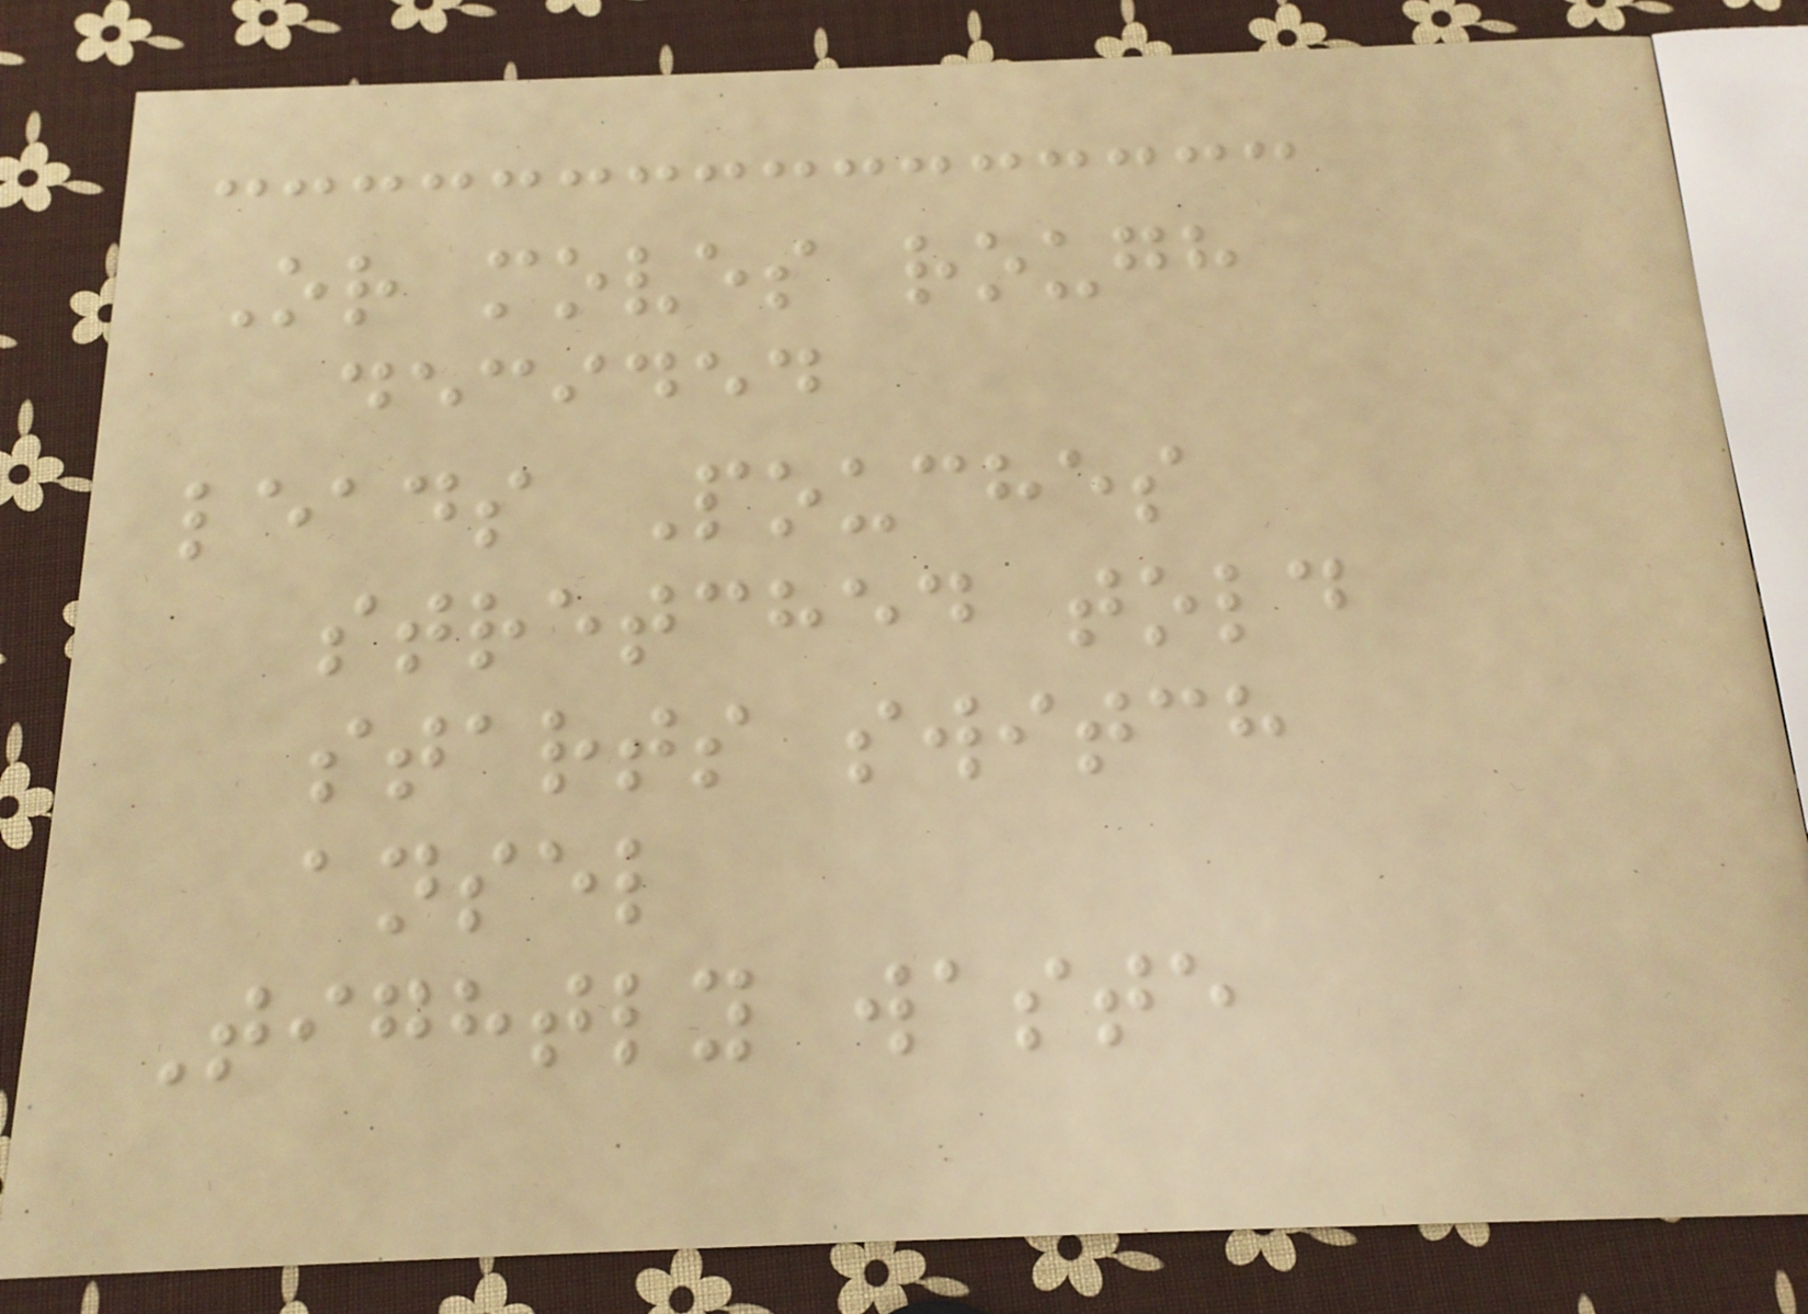Or moves rough
decided
leads Pouches
stretched told
starts switch
ansel
Tightly waste
